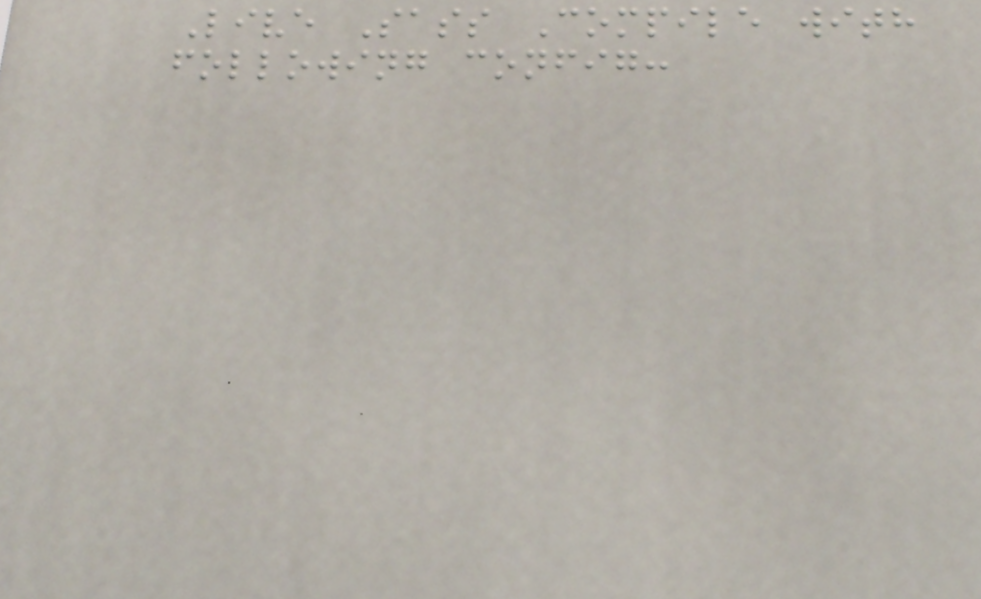Live Sass Compile with
following config:
